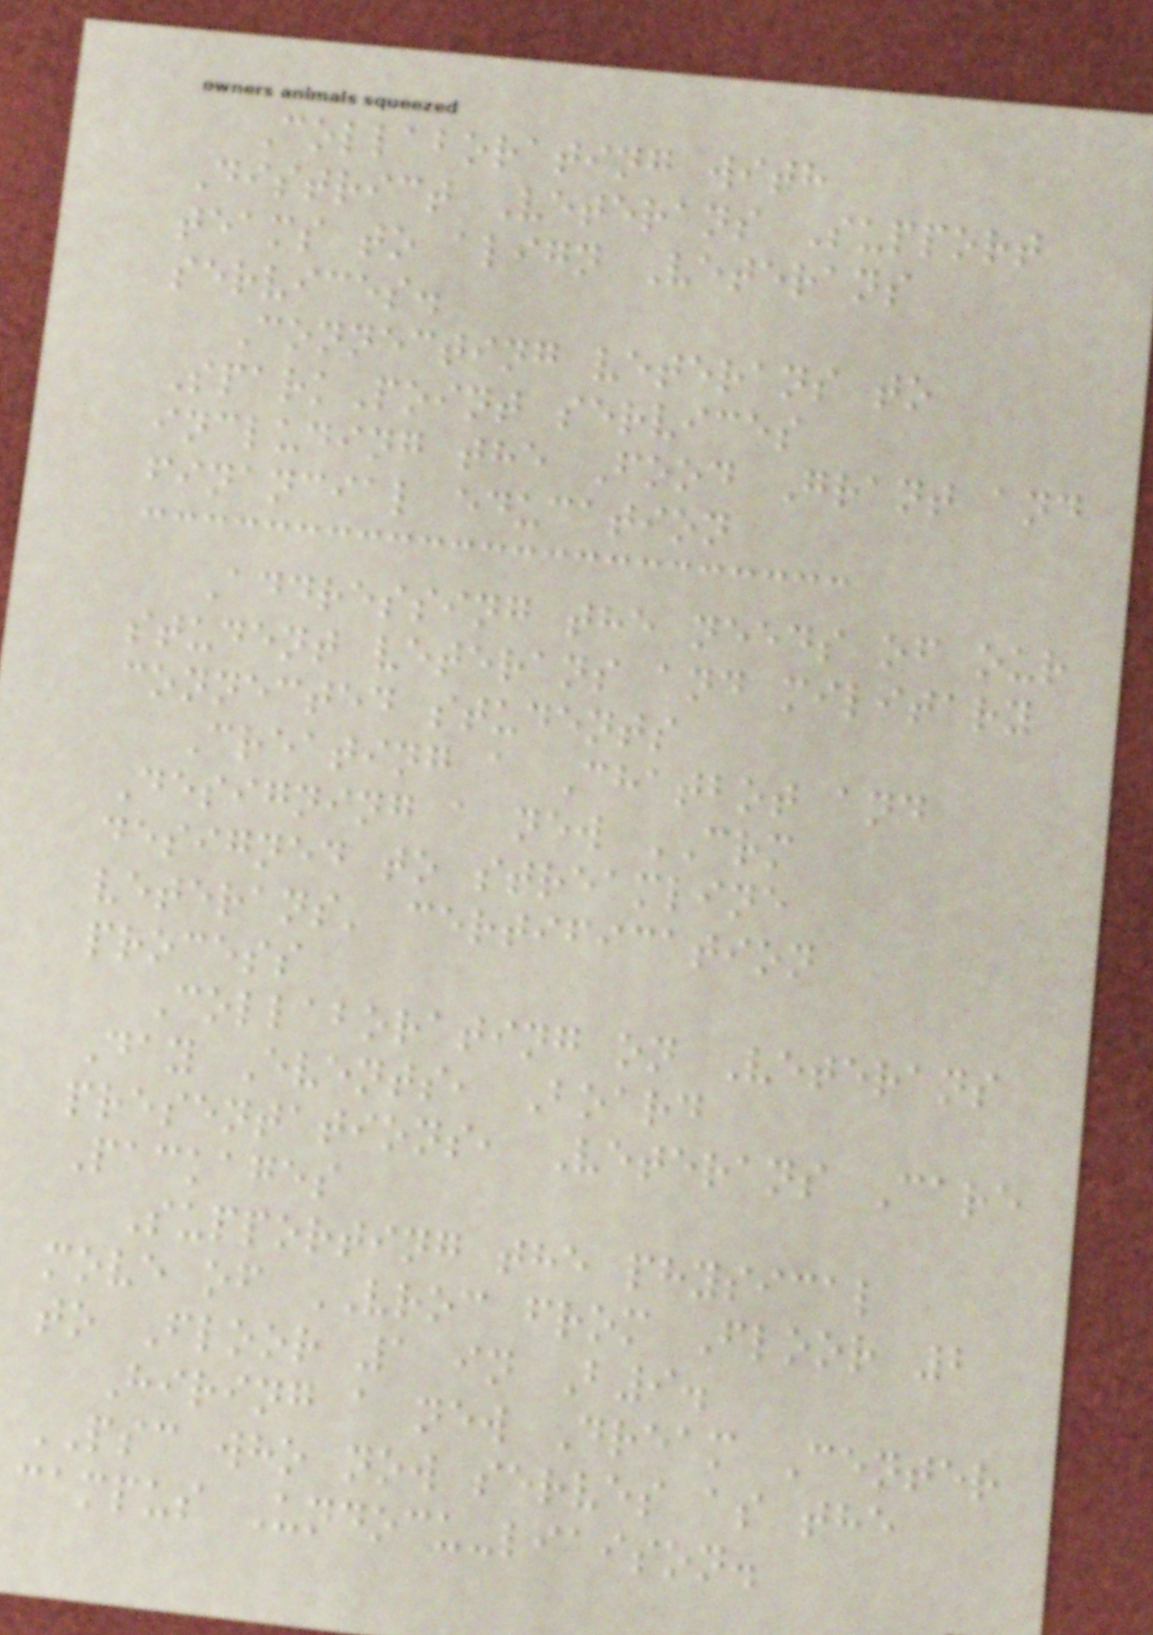Collaborating with
District Veterans Support
teams to align Veterans
services.
Connecting veterans to
SparkPoint services
including the Food Grant and
financial education
Addressing the needs of our
student veterans and military
connected students
Creating a Chatbot and
Designing a new CRM
designed to streamline
veterans' certification
process
Collaborating on Veterans
Day Events, Board
presentations, Veterans Care
Packages
Supporting the physical
move of VROC from Floor 2
to Floor 1 in B9.
Hiring a new Dream Center
PSC who now serves as the
campus Undocu-liaison.
